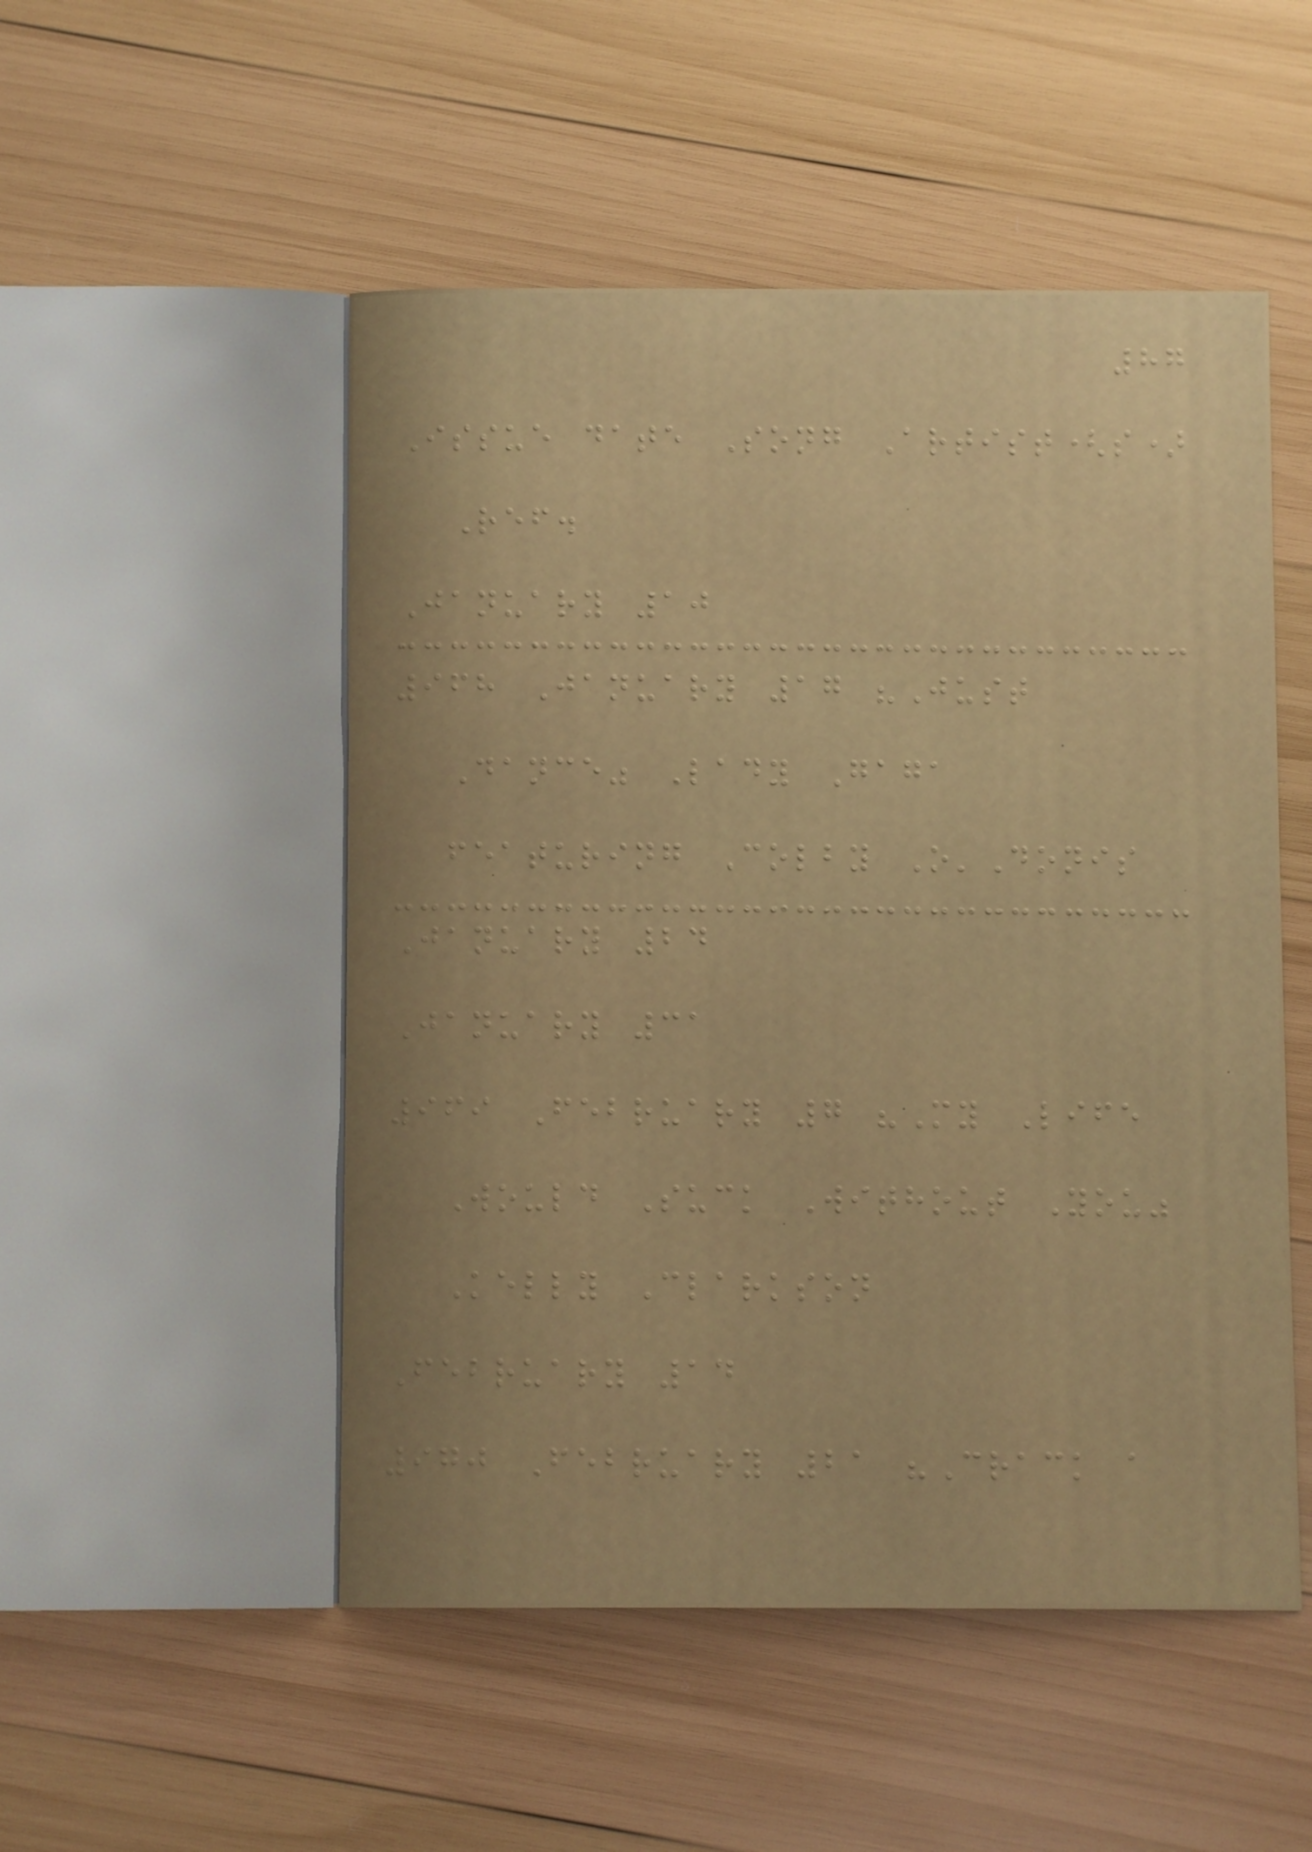87
Issue date Song Artist(s)
Ref.
January 10
968 January 17 "Just
Dance" Lady Gaga
featuring Colby O'Donis
January 24
January 31
969 February 7 "My Life
Would Suck Without You"
Kelly Clarkson
February 14
970 February 21 "Crack a
